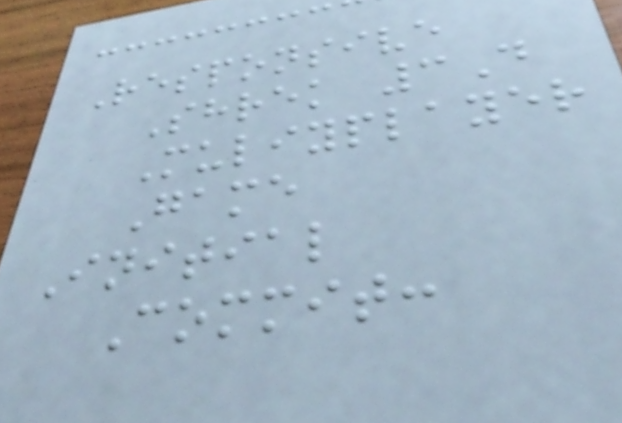Responsive
Shrek 3D
Muliyplayer
Game
Initial
Commit:
